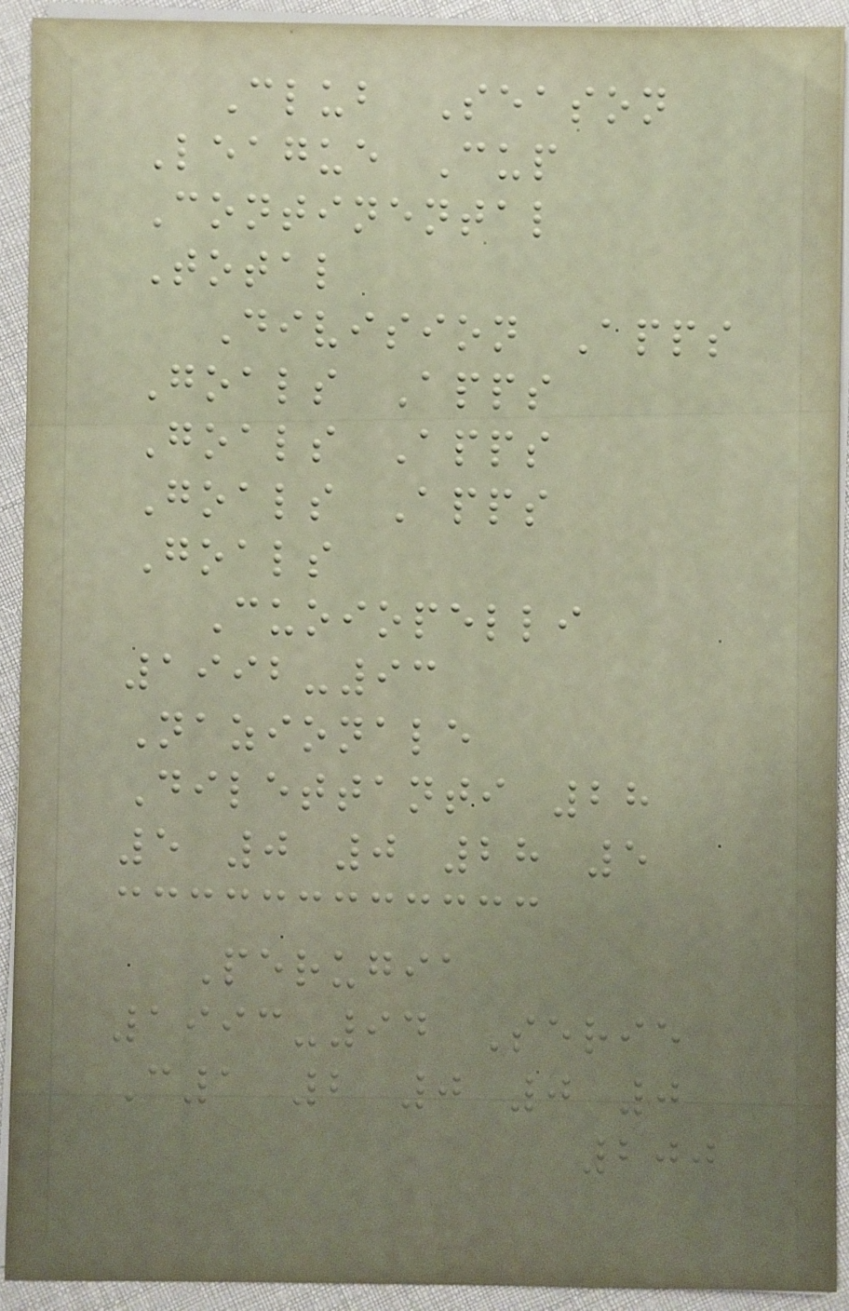Club Season
League Cup
Continental
Total
Division Apps
Goals Apps
Goals Apps
Goals Apps
Goals
Cuoiopelli
1992-93
Nazionale
Dilettanti 28
5 0 0 28 5
Perugia
1993-94 Serie
C1 2 0 0 0
200
